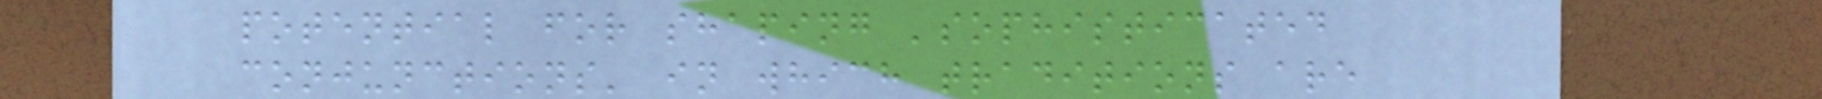potential for shaping 'sophisticated
conjunctions' in which traditions are
